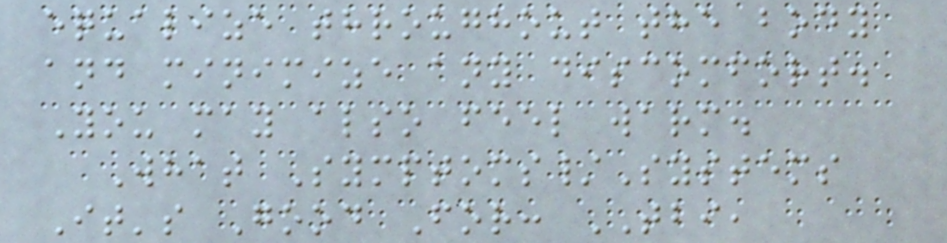equalize throughout the body
and minimize any discomfort.
You may also feel warm.
What Symptoms/Systems
It's Good For: TBI,
